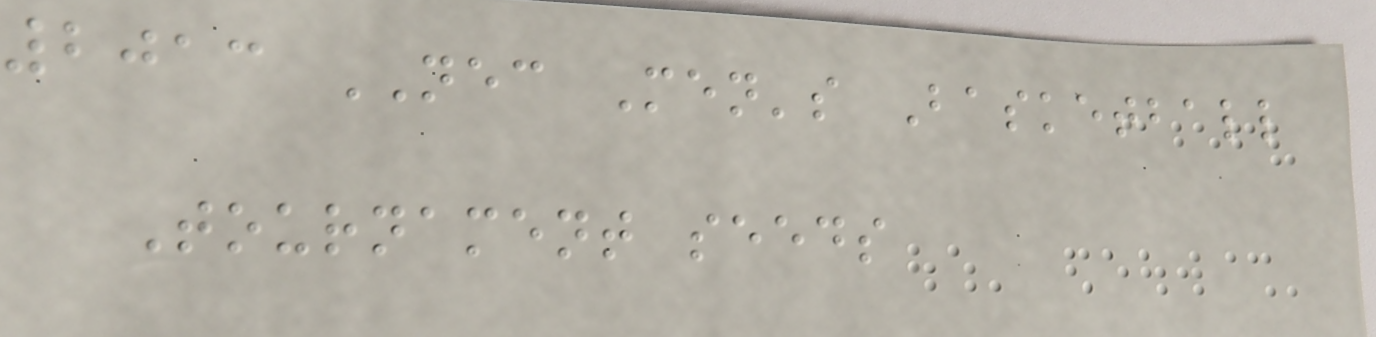2013 NEC Men's Basketball
Tournament seeds
